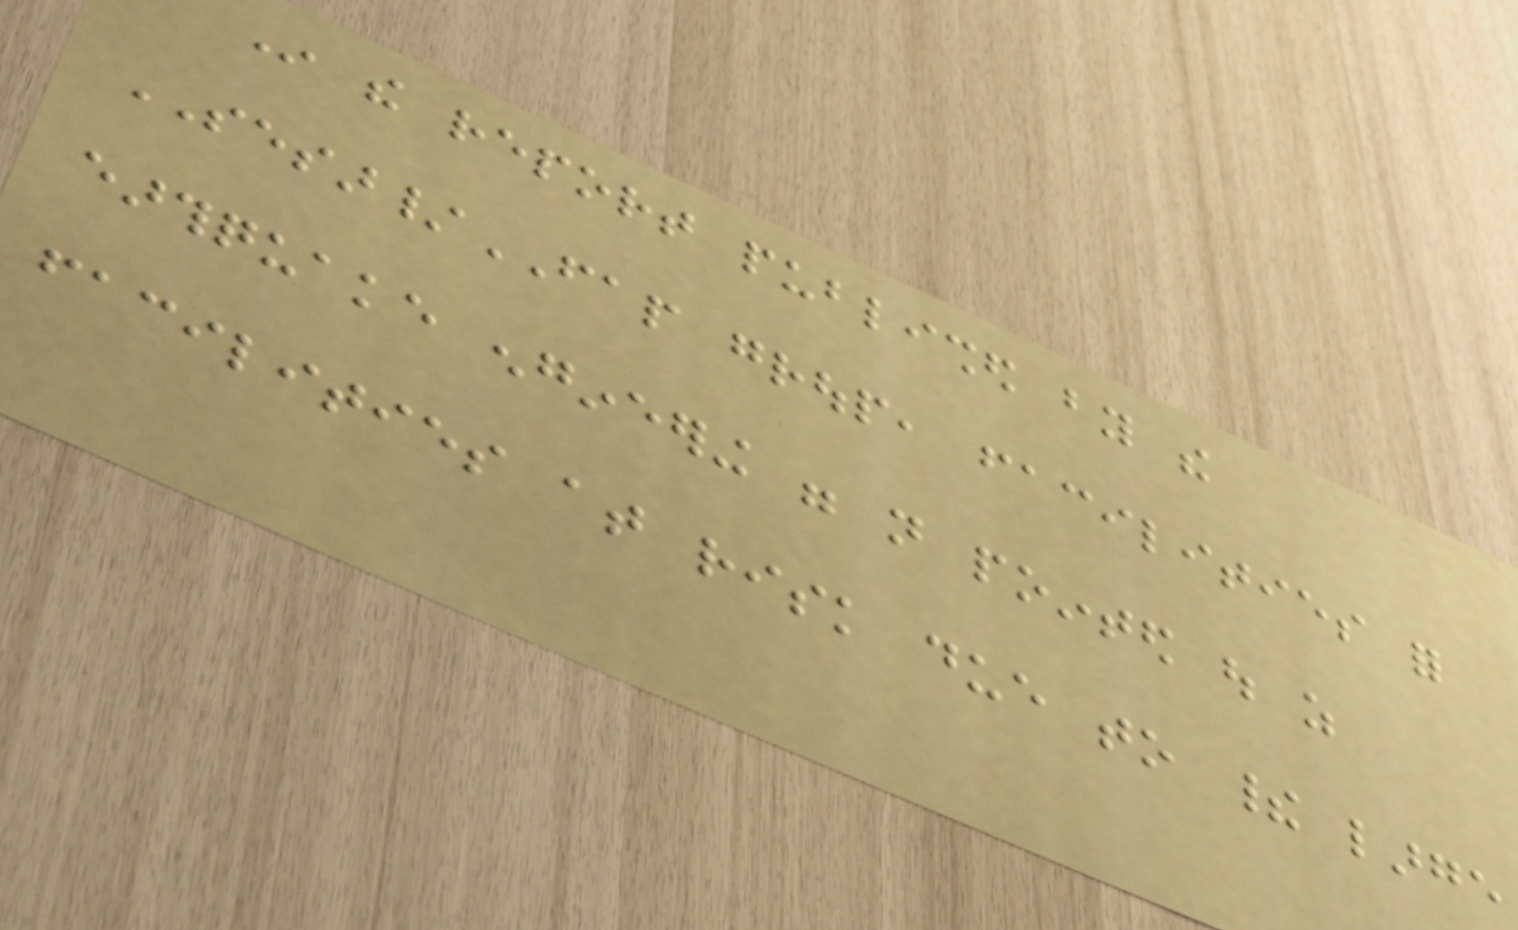In the report published by the
SESAR/FAP group, facilities for
earthquake engineering were not pointed out as
facilities at risk due to their large
